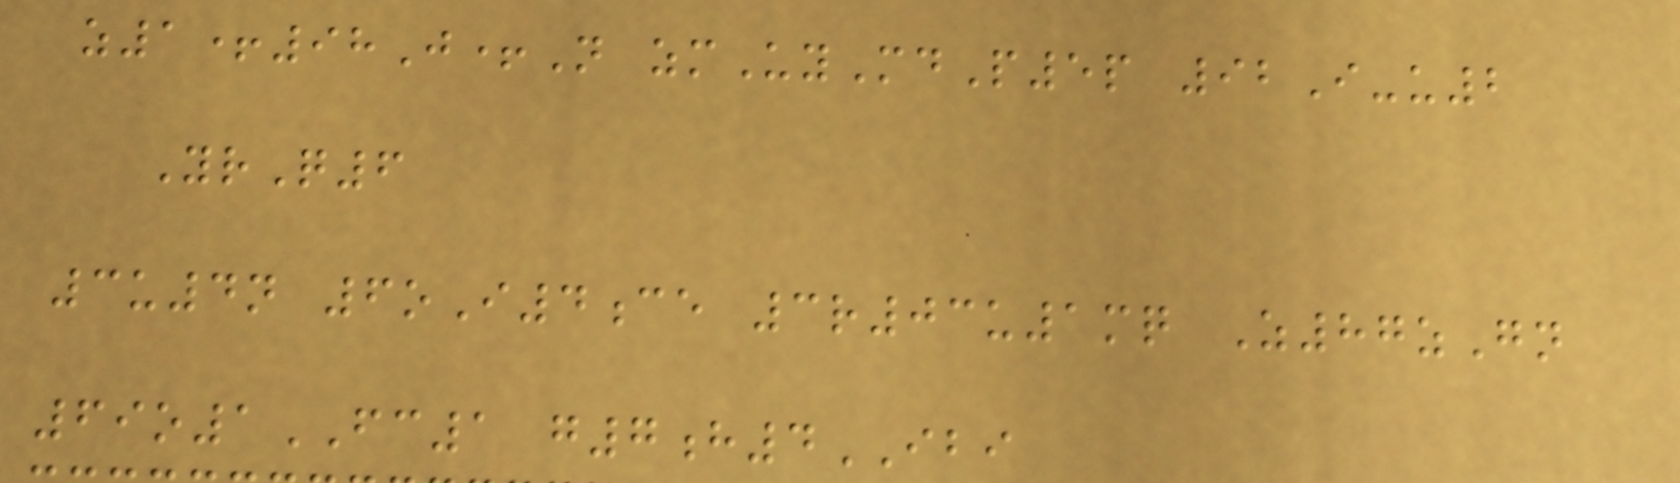z1+98J+N zmUyMdP5p 92I-u2
YrQ6
3u4n 6oI4ce 3r03u1mq Z87zGn
69o1FC1 g7h4IBI
